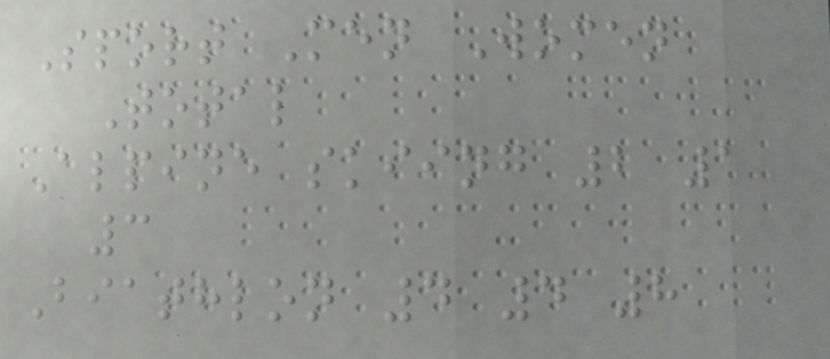Sport Men Women
Total
Alpine skiing 2 1
3
Biathlon 4 4 8
